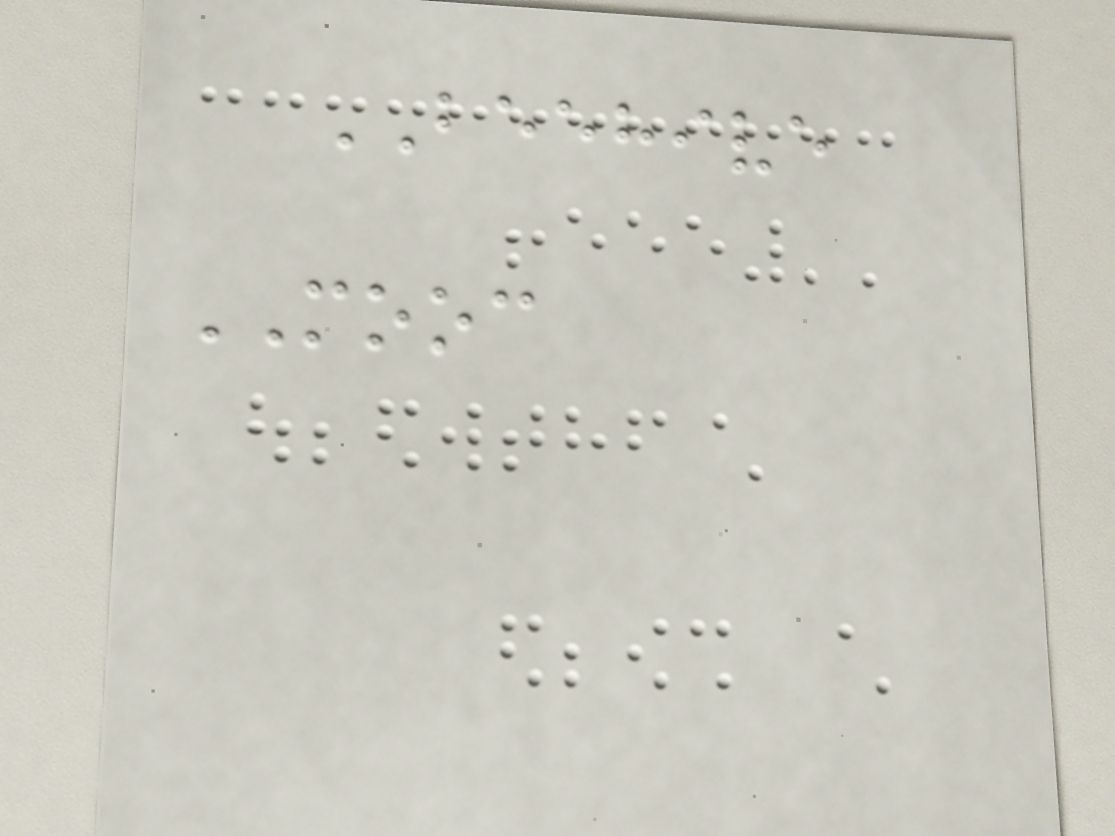BEEHIVE
MOOC
